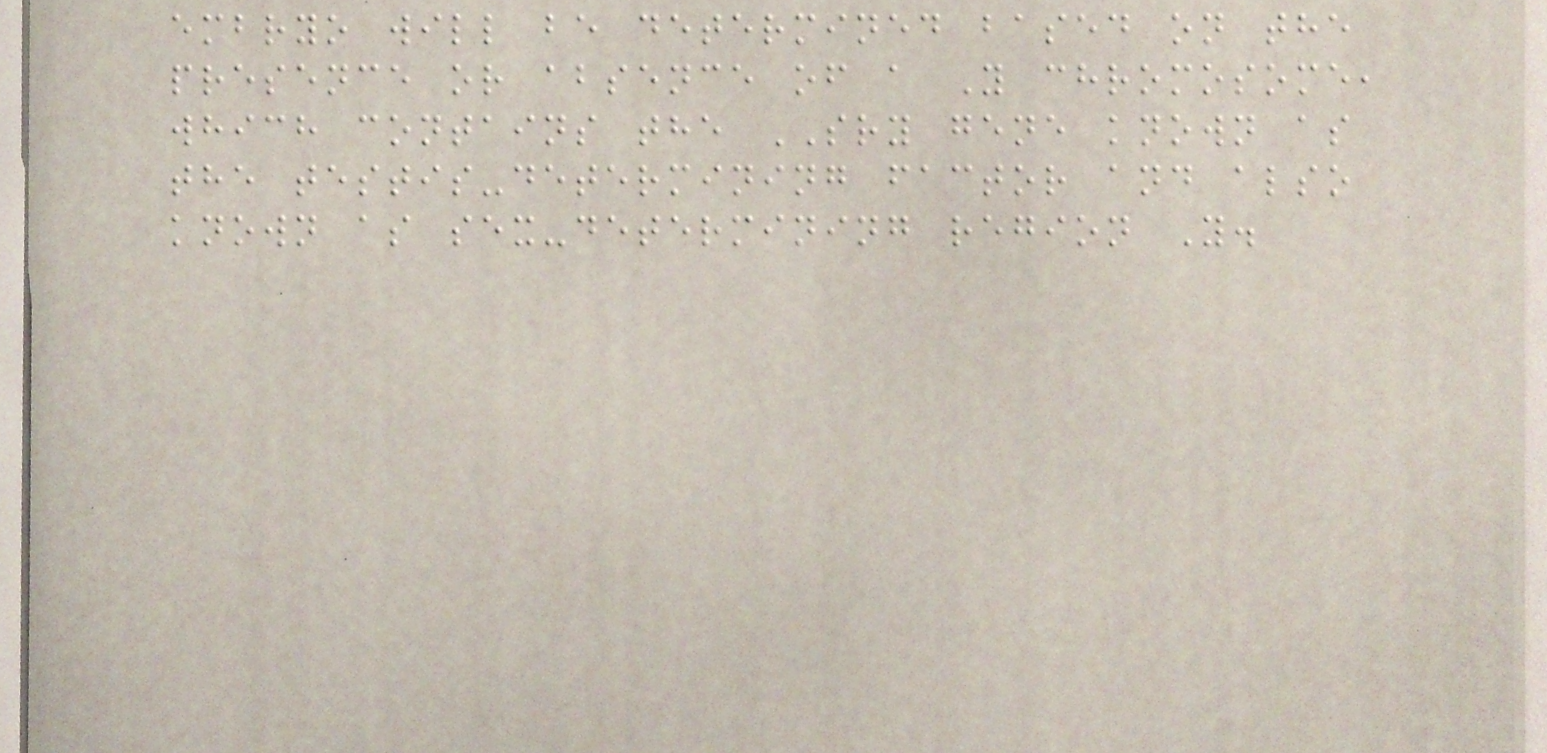embryo will be determined based on the
presence or absence of a Y chromosome,
which contains the SRY gene known as
the testis-determining factor and also
known as sex-determining region Y.
